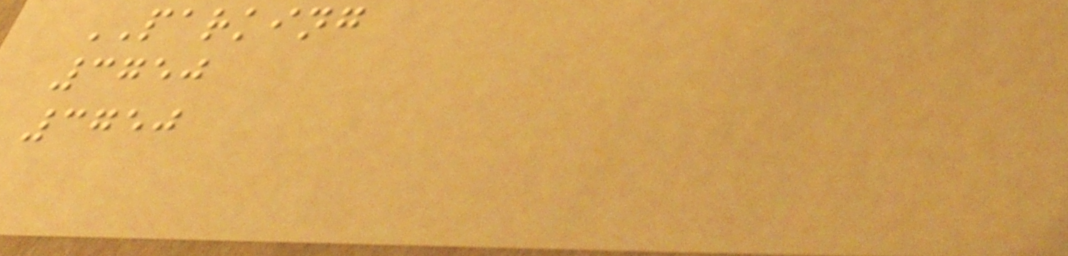PARKING
3750
3750
